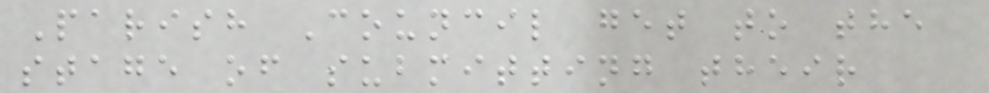Parish Council get to the
stage of submitting their
